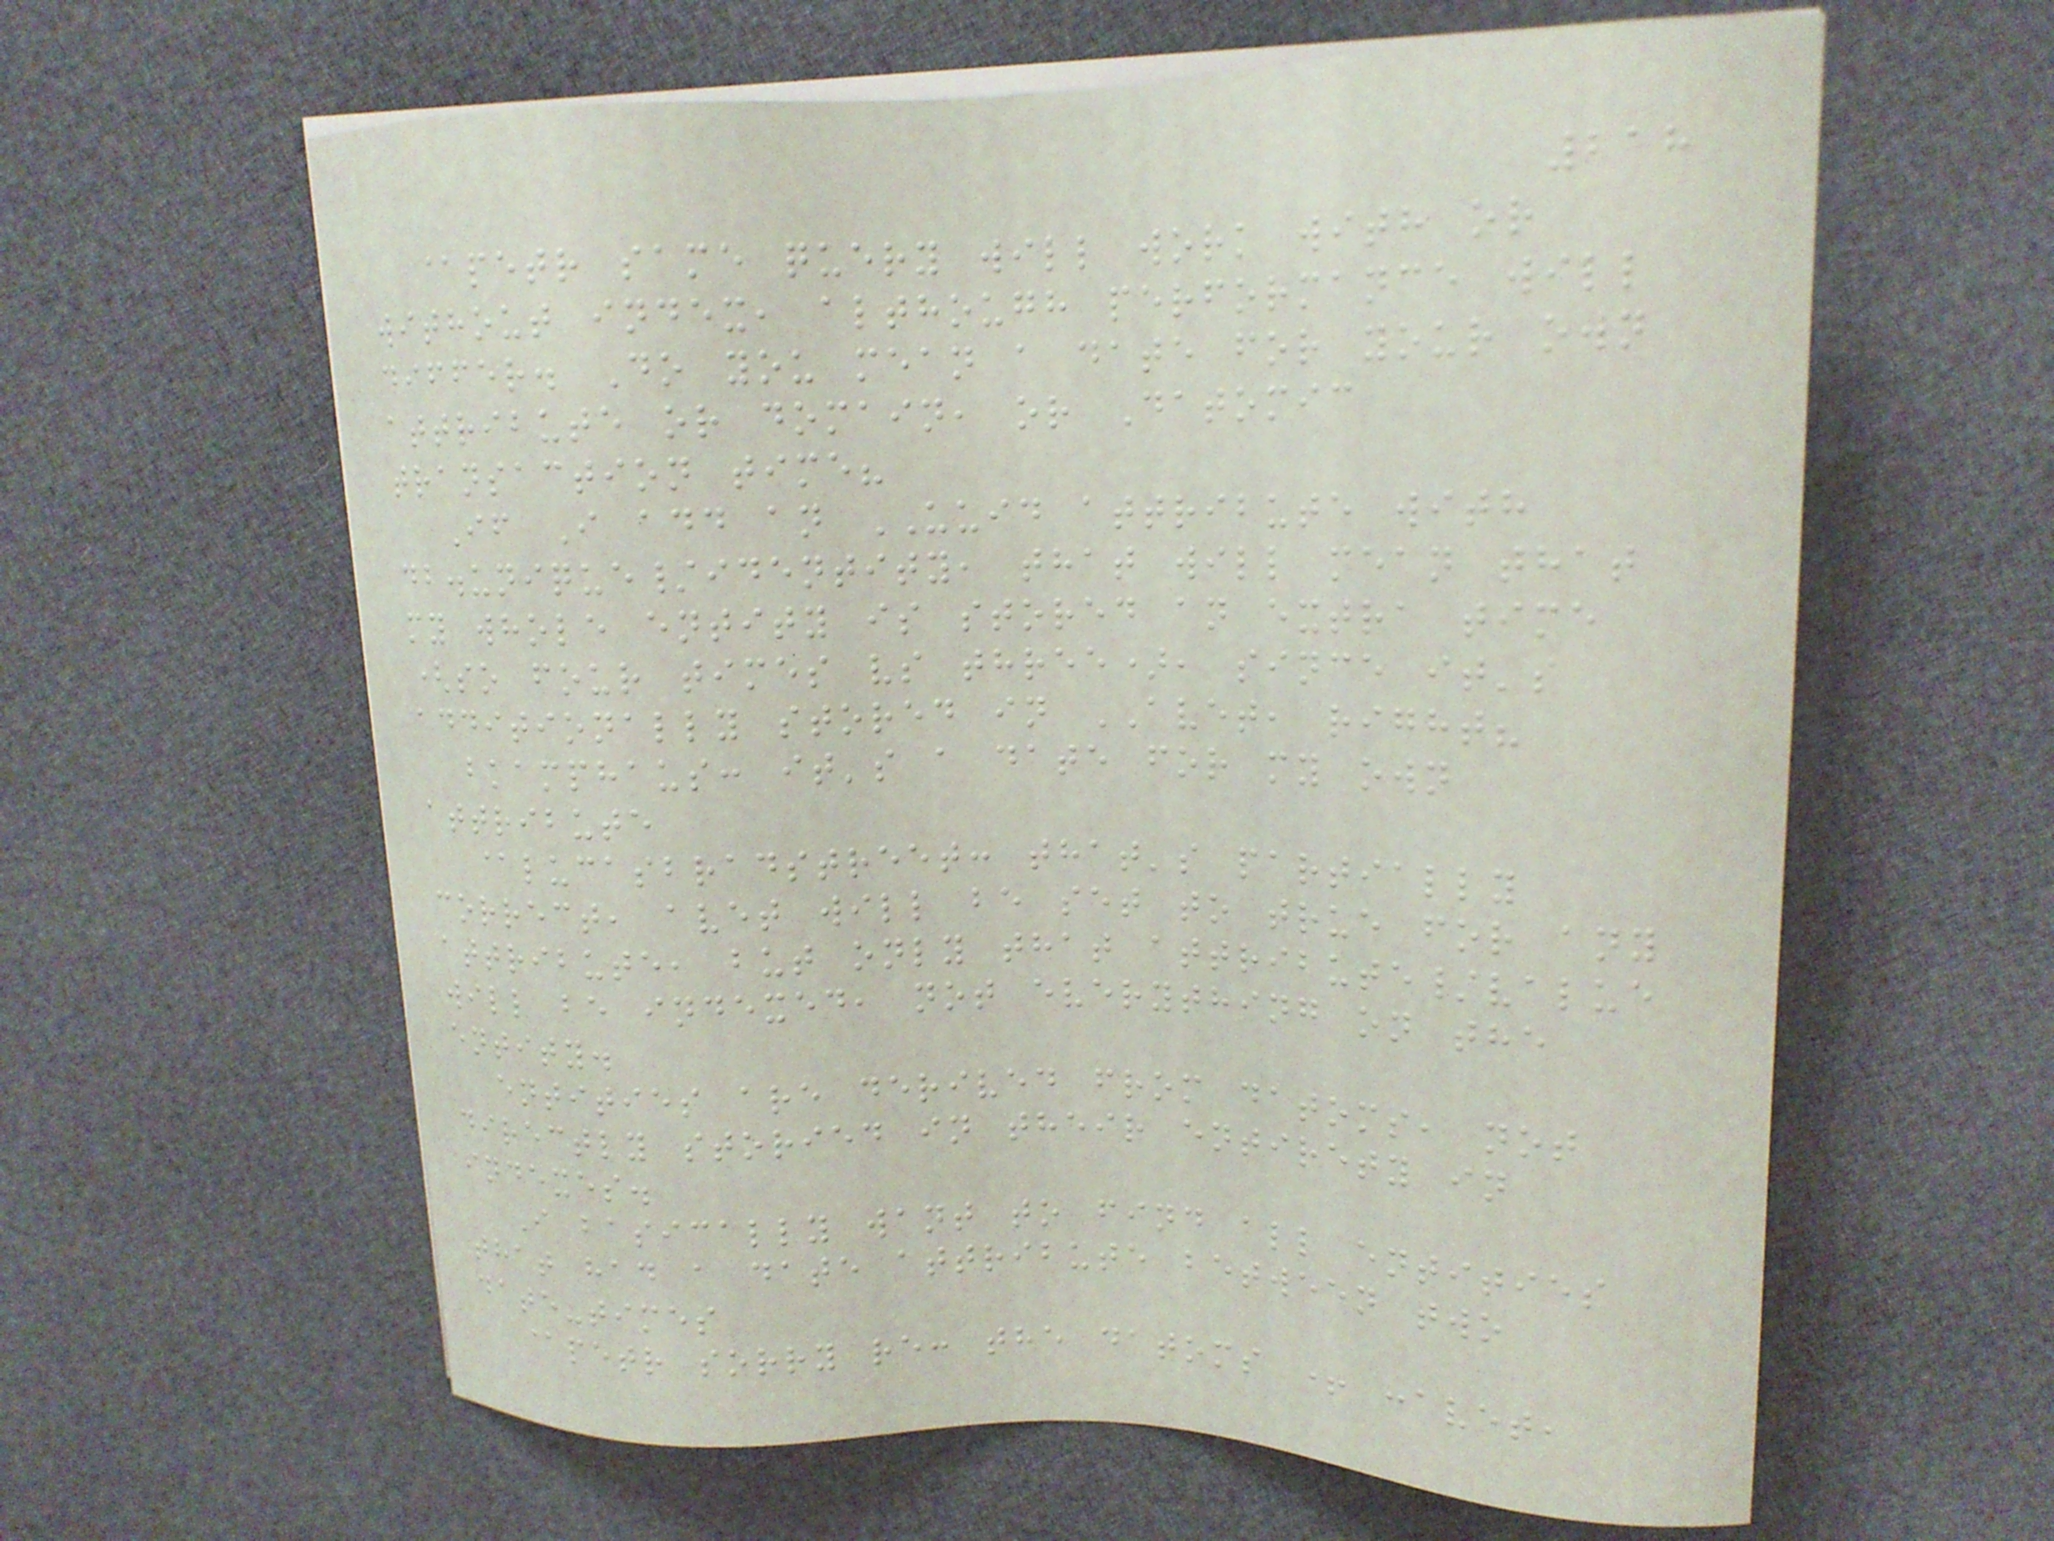218
@petr same query will work with or
without index, although performance will
differ. Do you mean a date for your own
attribute or domain, or Datomic
transaction time?
If I add an UUID attribute with
db.unique/identity, that will mean that
my whole entity is stored an extra time
(so four times vs three), since it's
additionally stored in AVET, right?
bkamphaus: it's a date for my own
attribute
@lucasbradstreet: that's partially
correct, avet will be set to true for any
attribute, but only that attribute/value
will be indexed, not everything on the
entity.
entities are derived from datoms, not
directly storied in their entirety in
indexes.
I basically want to find all entities
that had a date attribute between two
date-times
@petr sorry re: the datoms + :avet,
